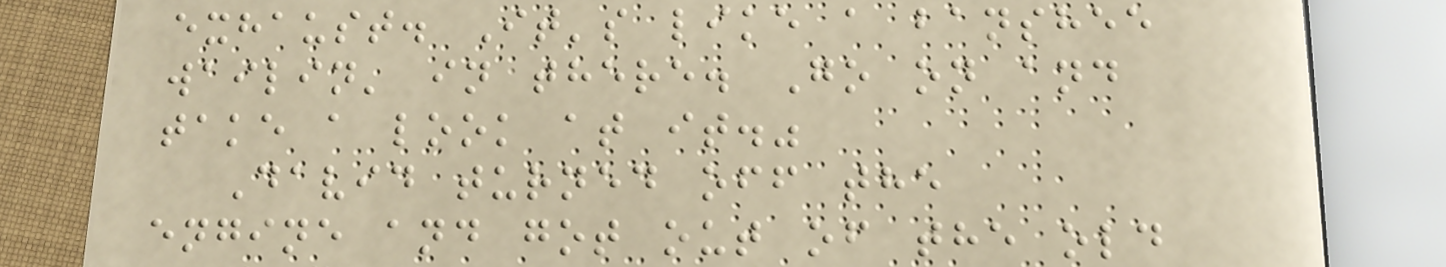exhaust. It's like a banshee
wailin' in there. Go on and
take a look at it."
David turned off the
engine and got out of the old
